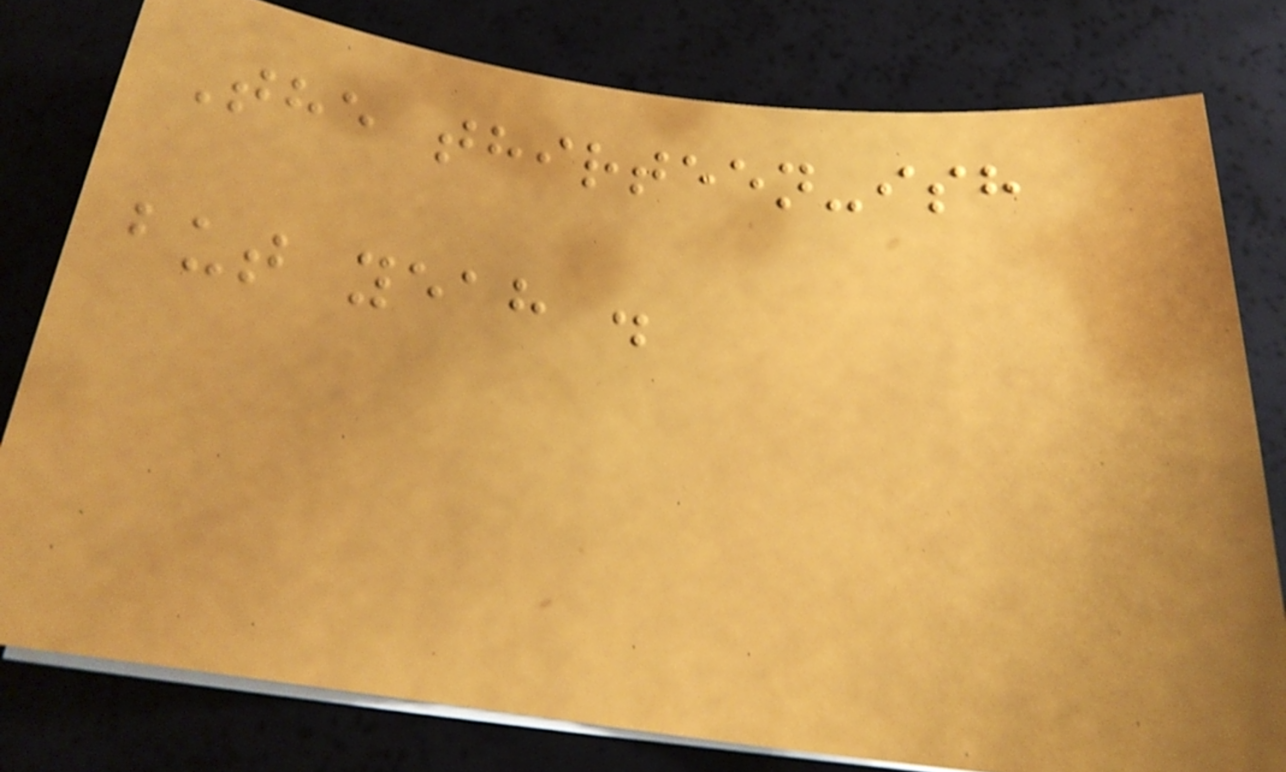The thirteen-ish
but yeah .
